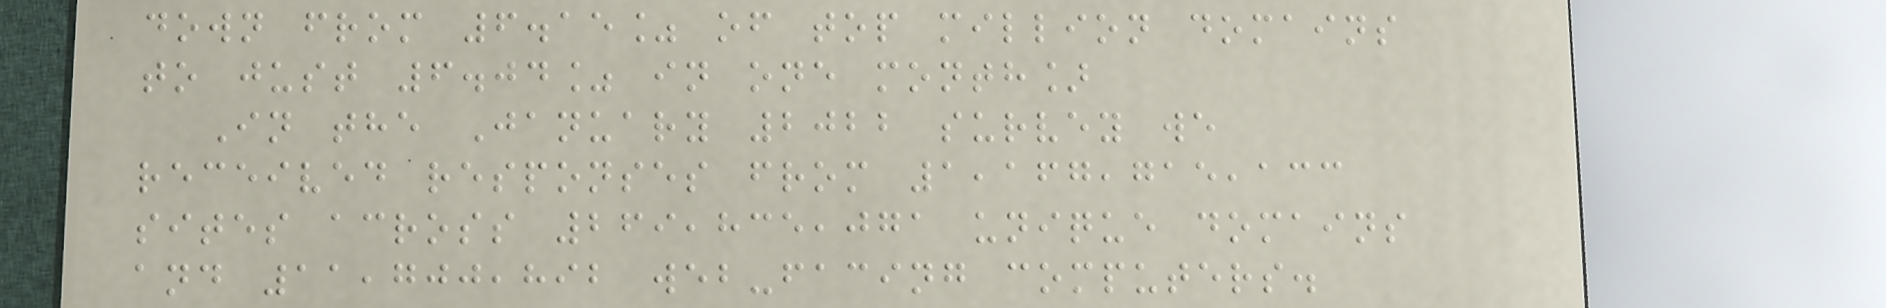down from 6.15% of top million domains
to just 6.04% in one month]
In the January 2022 survey we
received responses from 1,167,715,133
sites across 269,835,071 unique domains
and 11,700,892 web-facing computers.
